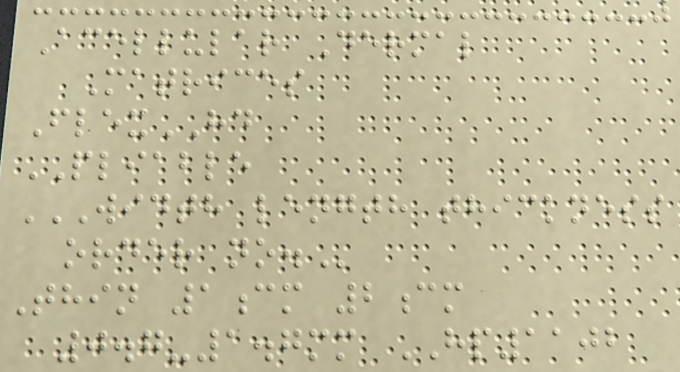Acellular Dermal
Matrices
FlexHD
PLIABLE
WIDTH LENGTH THICKNESS
ORDER NO.
Thin 1cm 2cm
0.7-1.7mm HP1102
